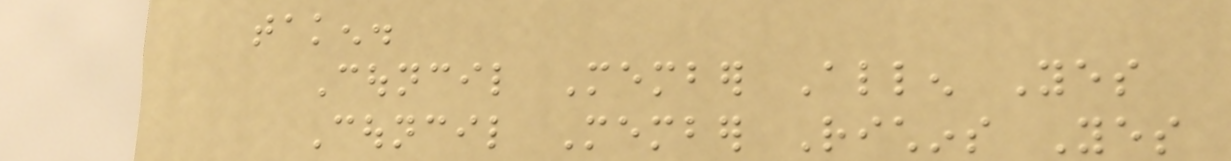taken.
Council Member Allen Yes
Council Member Richins Yes
